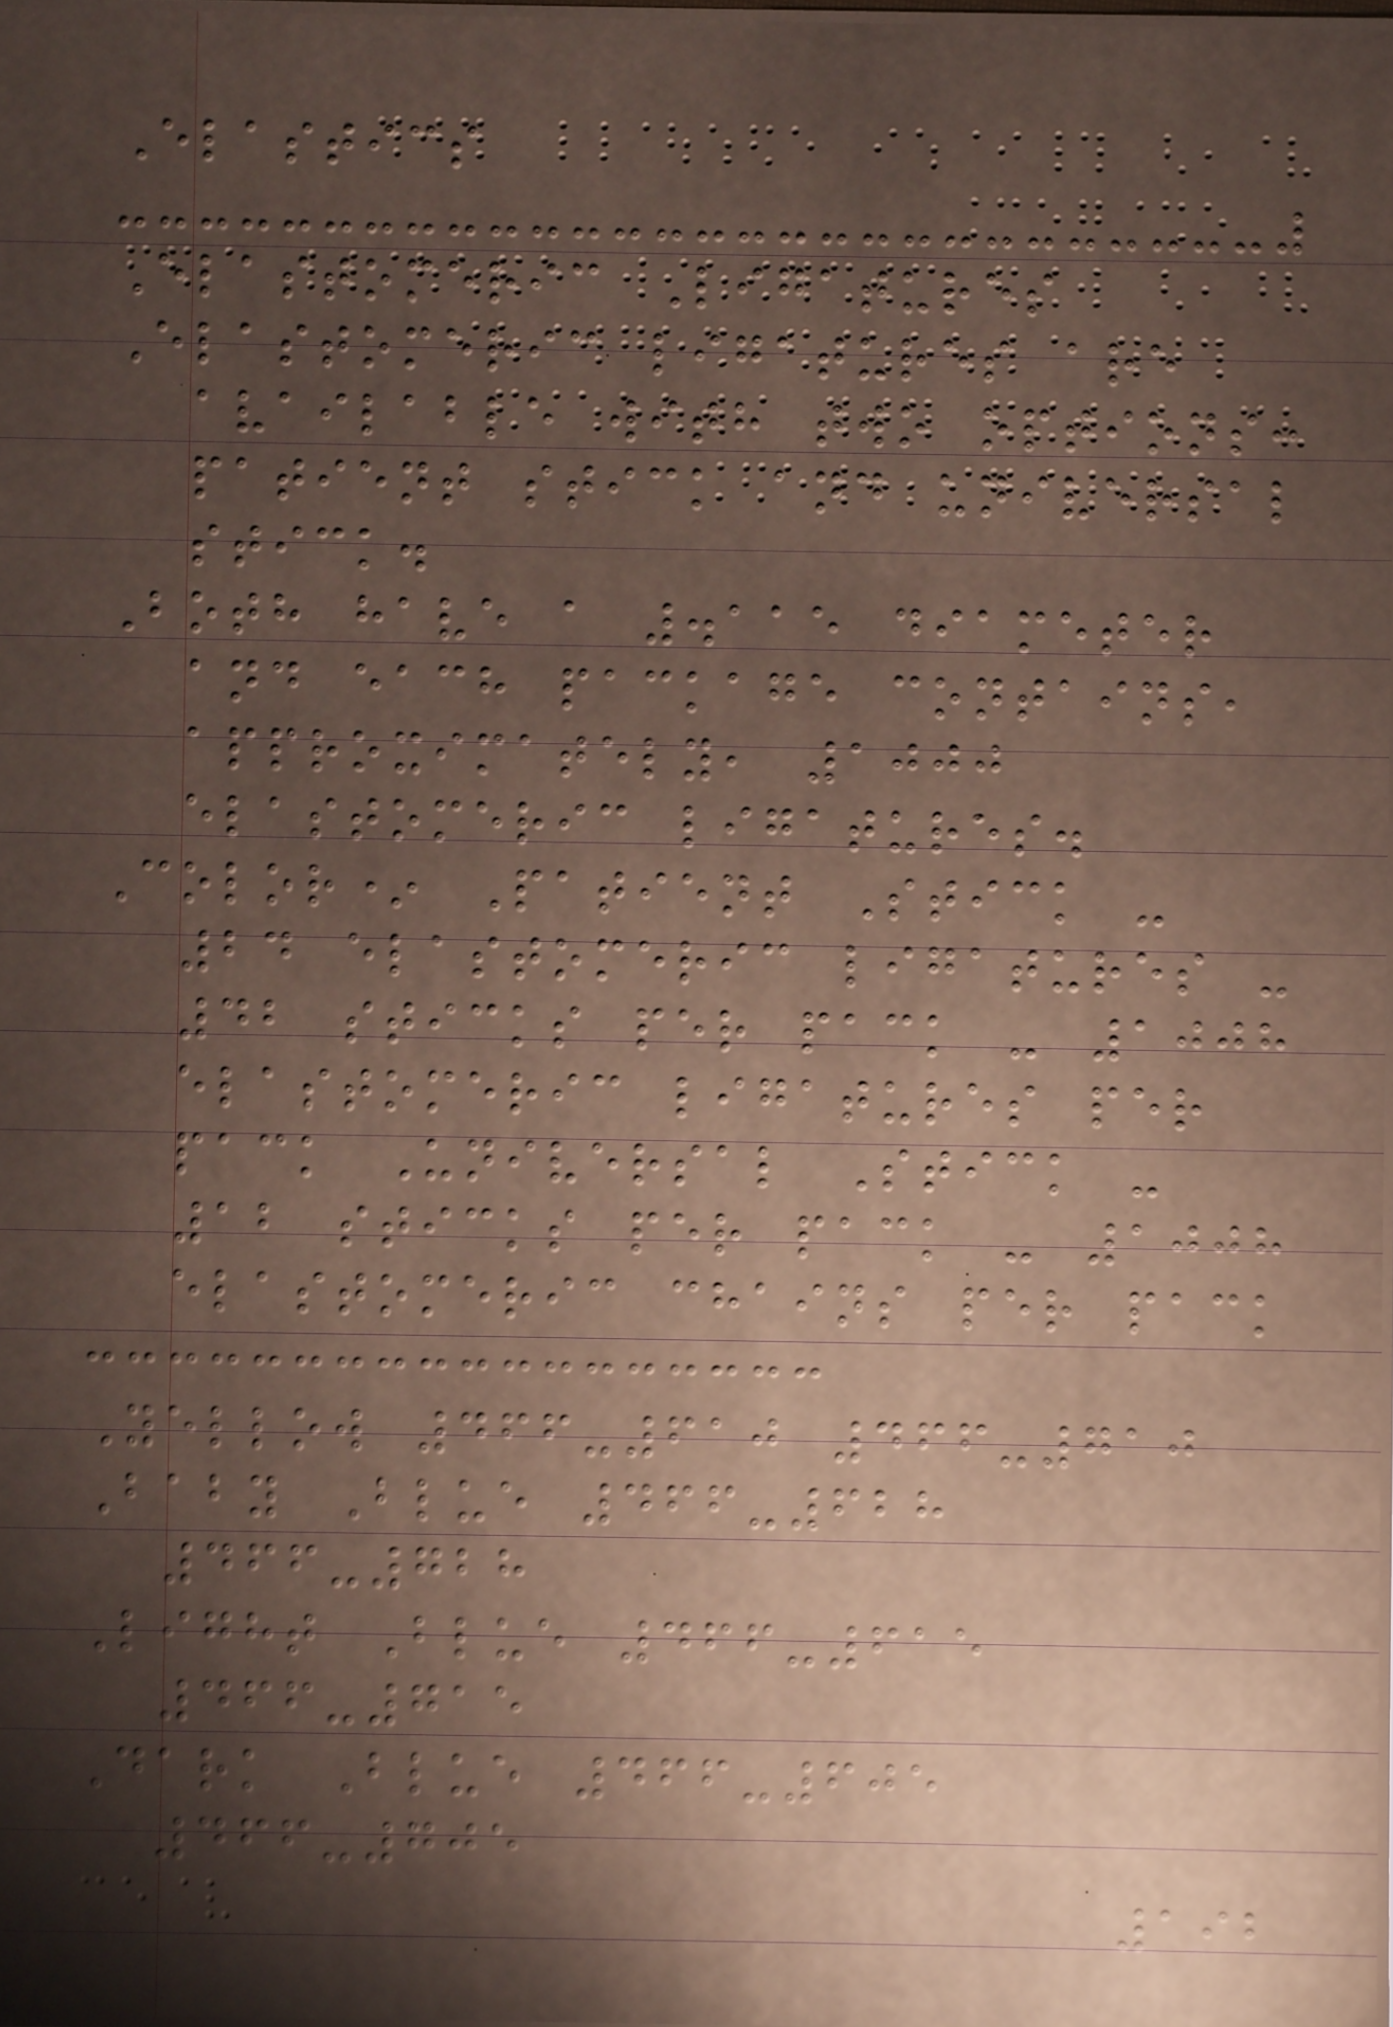Elastics
Elastomeric Ligatures
Elastomeric ligatures are
available with two options:
patient stick and universal
stick.
Both have a .115 diameter
and each package contains,
approximately, 1000
elastomeric ligatures.
Color* Patient Stick -
24 elastomeric ligatures -
42 sticks per pack - 1008
elastomeric ligatures per
pack Universal Stick -
12 sticks per pack - 1008
elastomeric chains per pack
Yellow 466-610 466-710
Baby Blue 466-628
466-728
Light Blue 466-615
466-715
Dark Blue 466-605
466-705
192
